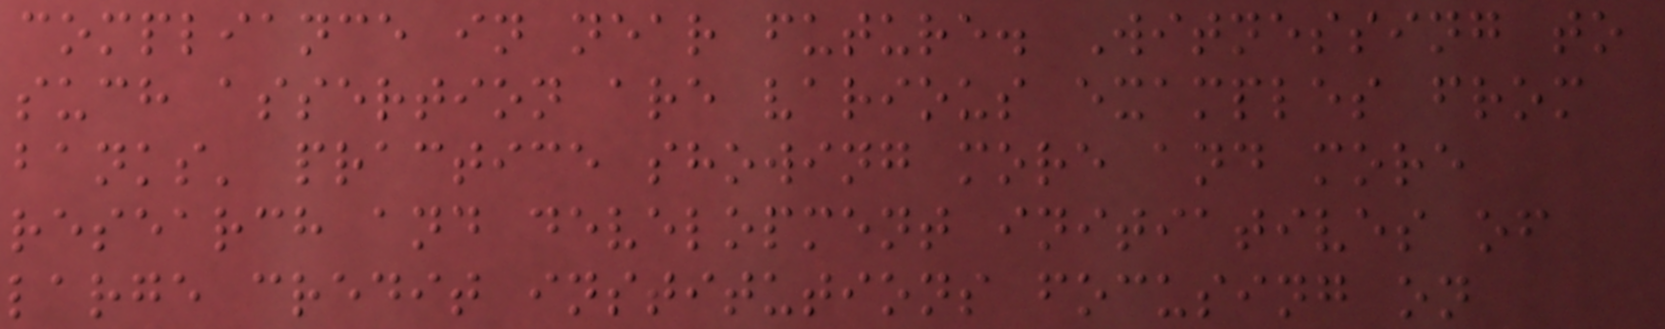compliance in near future. Witnessing to
such assertion are various examples from
banks' practice showing more and more
research and development initiatives of
large credit institutions focusing on
